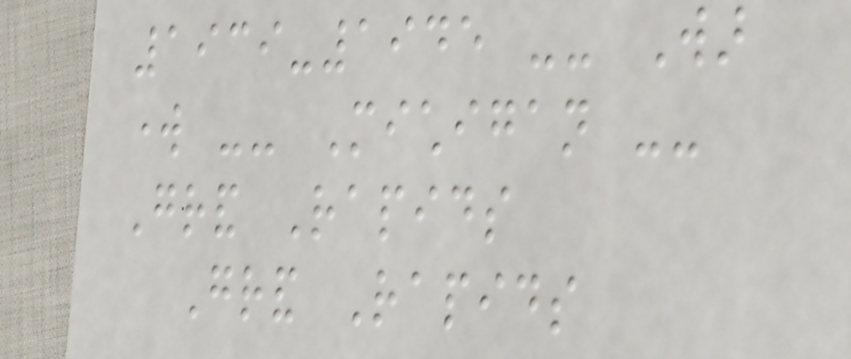1939-1945 -- War
work -- Michigan --
Grand Rapids
Grand Rapids
